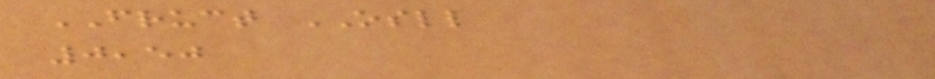FRUCT OSLL
0,50
